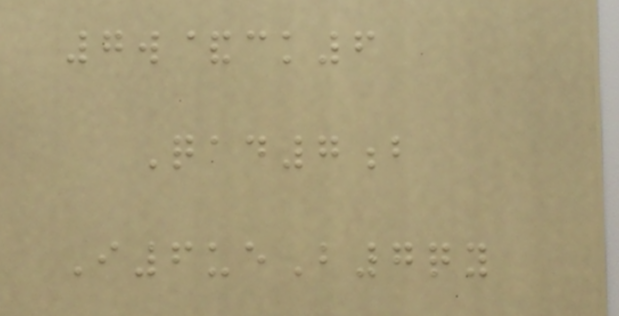7w&ck6
Qad7b
I6ueB7qy
